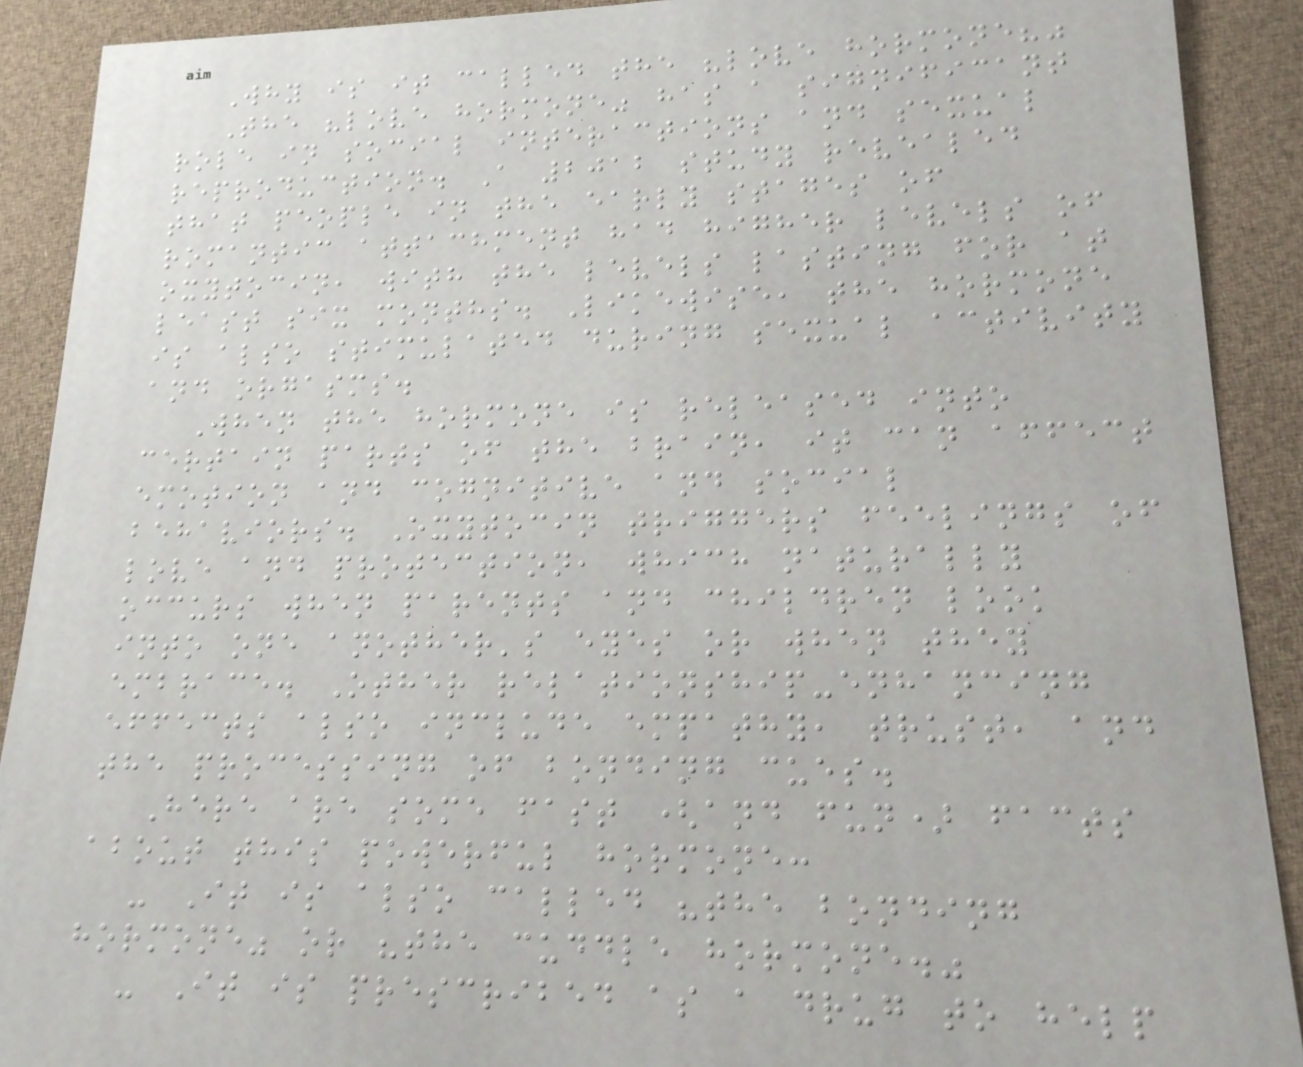Why is it called the "love hormone?"
The "love hormone" has a significant
role in social interactions and sexual
reproduction. A 2012 study revealed
that people in the early stages of
romantic attachment had higher levels of
oxytocin, with the levels lasting for at
least six months. Likewise, the hormone
is also stimulated during sexual activity
and orgasms.
When the hormone is released into
certain parts of the brain, it can affect
emotion and cognitive and social
behaviors. Oxytocin triggers feelings of
love and protection, which naturally
occurs when parents and children look
into one another's eyes or when they
embrace. Other relationship-enhancing
effects also include empathy, trust, and
the processing of bonding cues.
Here are some fast (and fun) facts
about this powerful hormone:
- It is also called "the bonding
hormone" or "the cuddle hormone."
- It is prescribed as a drug to help
